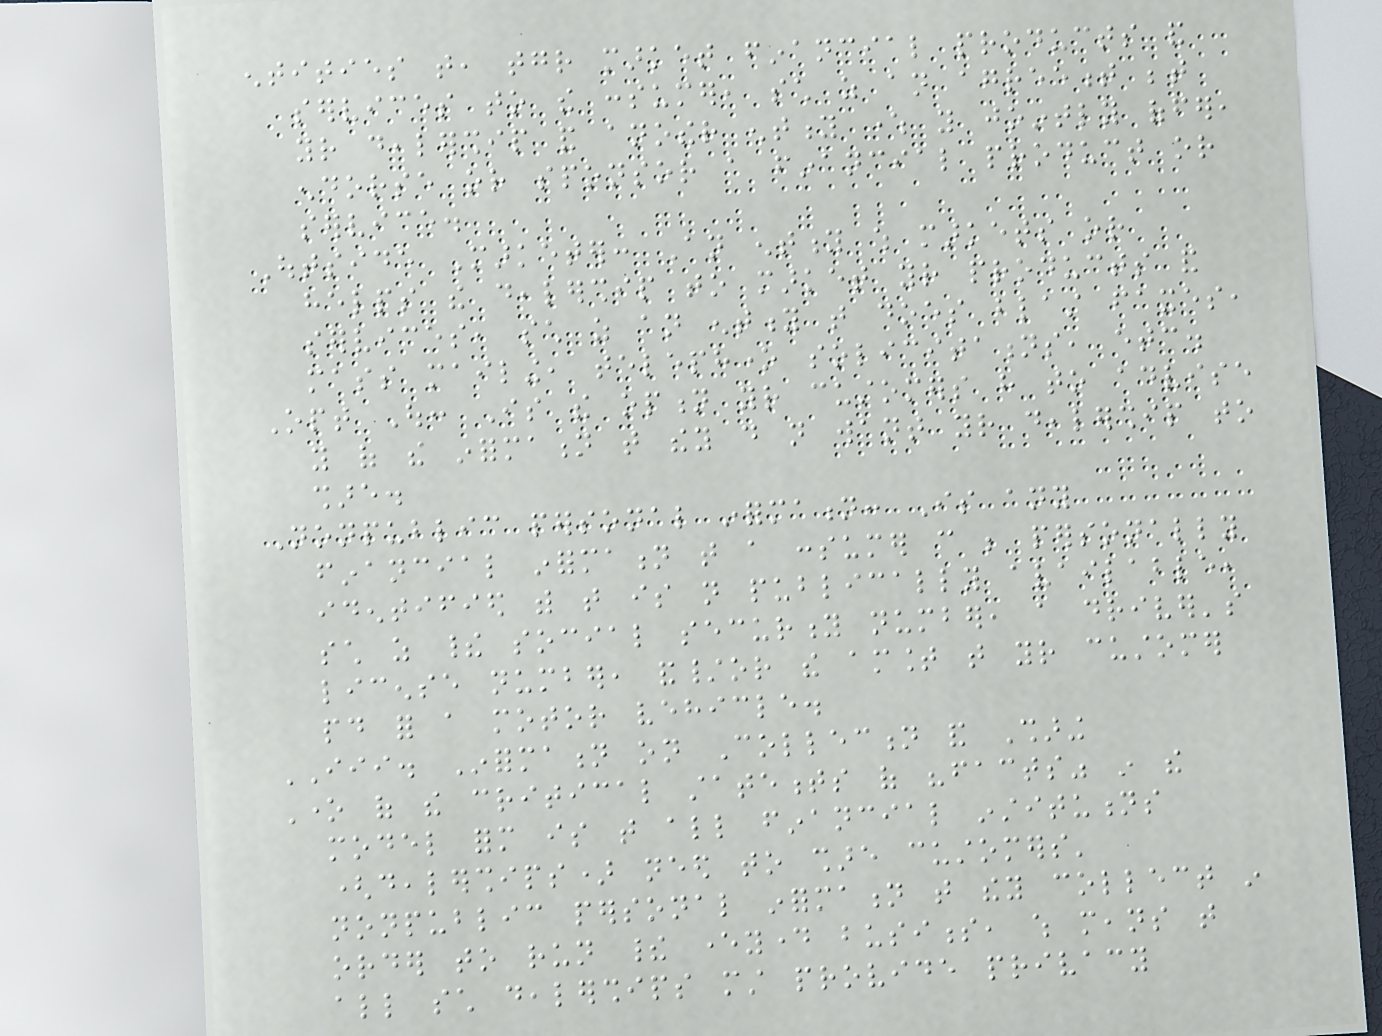entities that, together market financial products and
services to the consumer, such as an agreement between
your dealership and another entity where you jointly offer,
endorse or sponsor a financial product or
service.
Outside Marketer: An entity which markets or
helps the dealership to market your products and
services, such as an entity that does blast faxes,
mass mailing, telephone solicitations, etc.
Opt Out: Is the option your customers have to advise
you of the information that they do not want your dealership to
share.
Nonpublic personal information: Is any
financial information that a consumer can be personally
identified with that is not publically available,
such as their social security number, a driver's
license number, and/or the amount that your customer
paid for a motor vehicle.
III. Information on Collection and Sharing
One of the critical statements of "facts" in the
model form is that all financial institutions
(dealerships) need to share customers'
nonpublic personal information that they collect in
order to run their everyday business, which means that
all such dealerships must provide privacy
